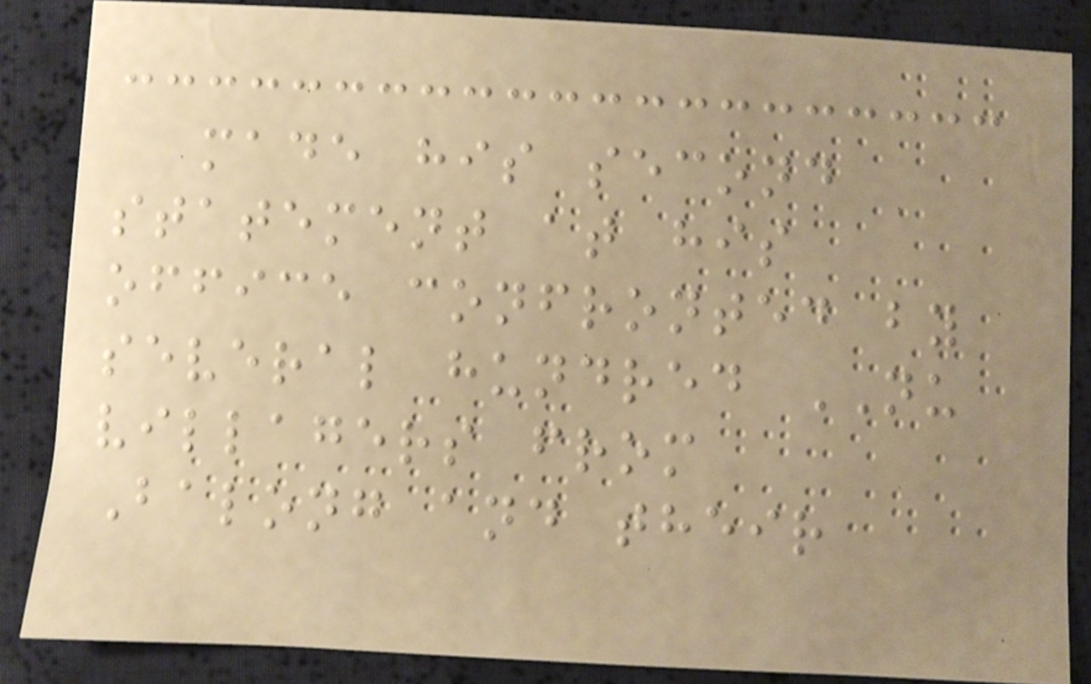made his second
statement at his
office confronted by
several hundred NU
villagers from
Balong and their
